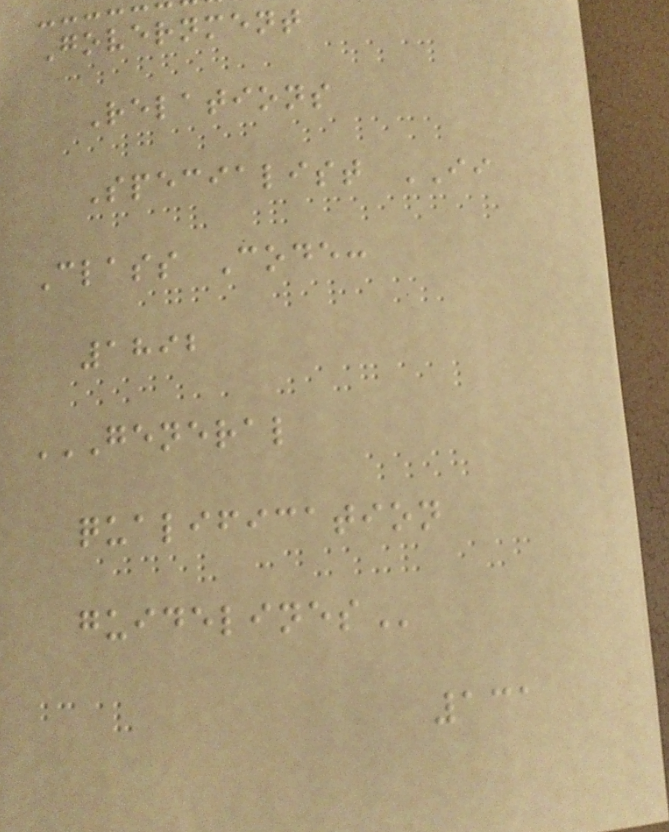Government
Relations
Specialist II
Class Code:
1892
GENERAL
QUALIFICATION
GUIDELINES
131
